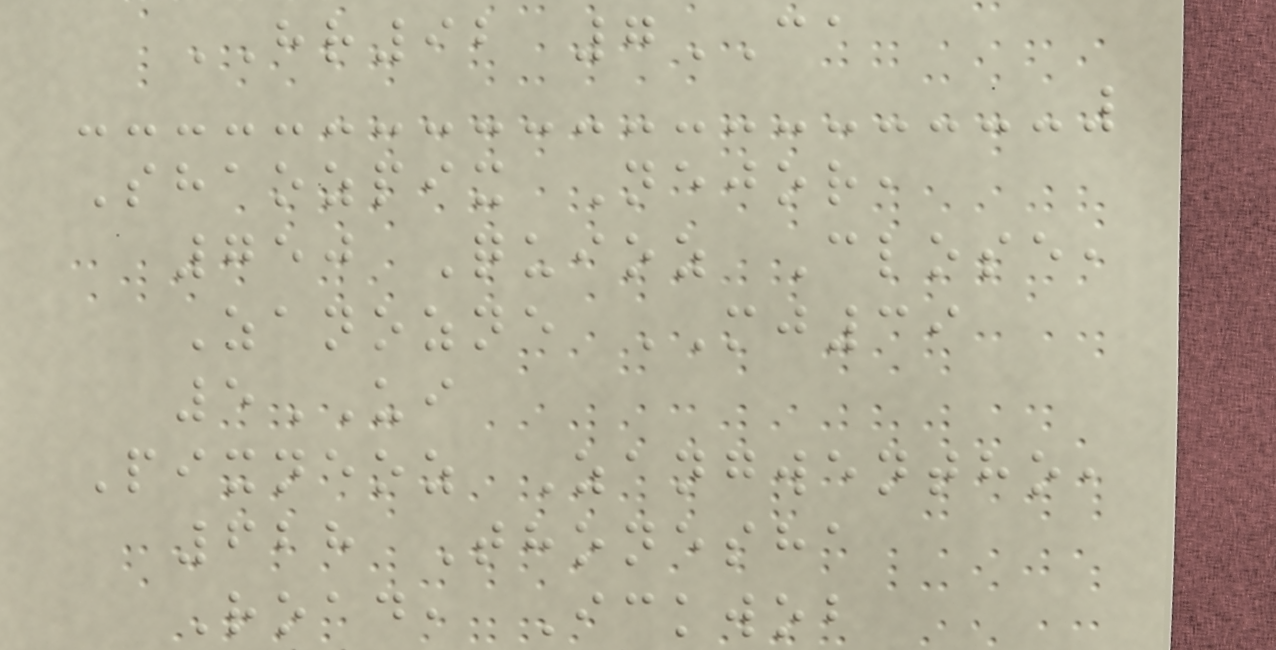HR92 7CA
Shaozpix Nejor,
750 Quioz Close,
Zanozne MJ39
5UI
Pixneoz Zangwentho,
628 Thonesha
Road, Ickwob
